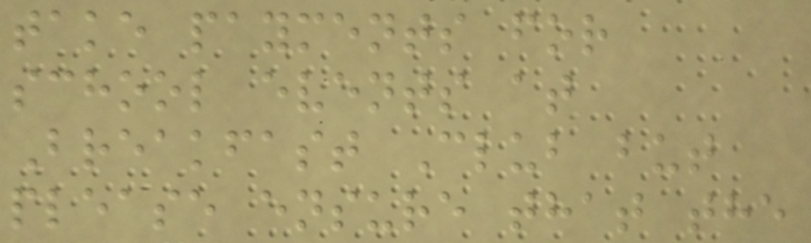take payments for
school events at
Breakfast Club but
please ensure that the
